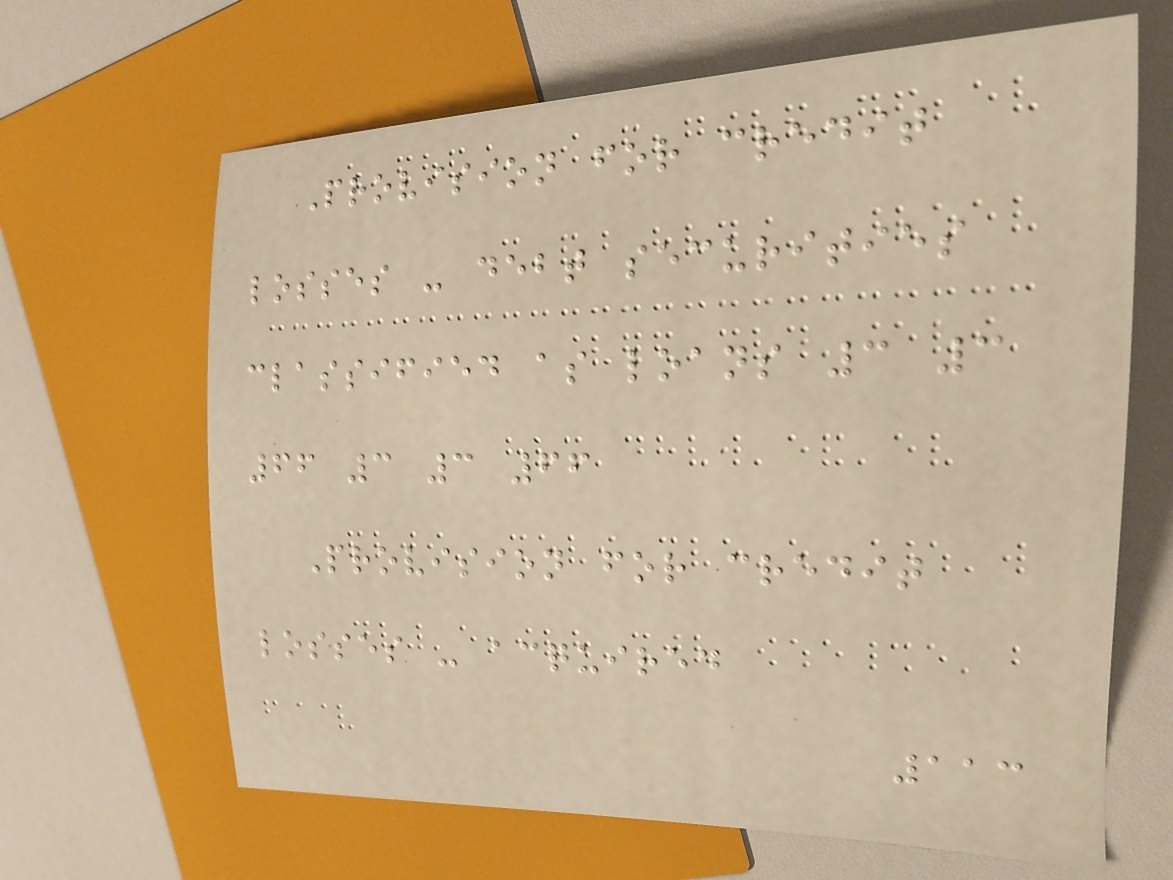Provision for credit
losses - debt securities
classified as loans 3 3
66 3 3 66
Provision for credit
losses - acquired
113
